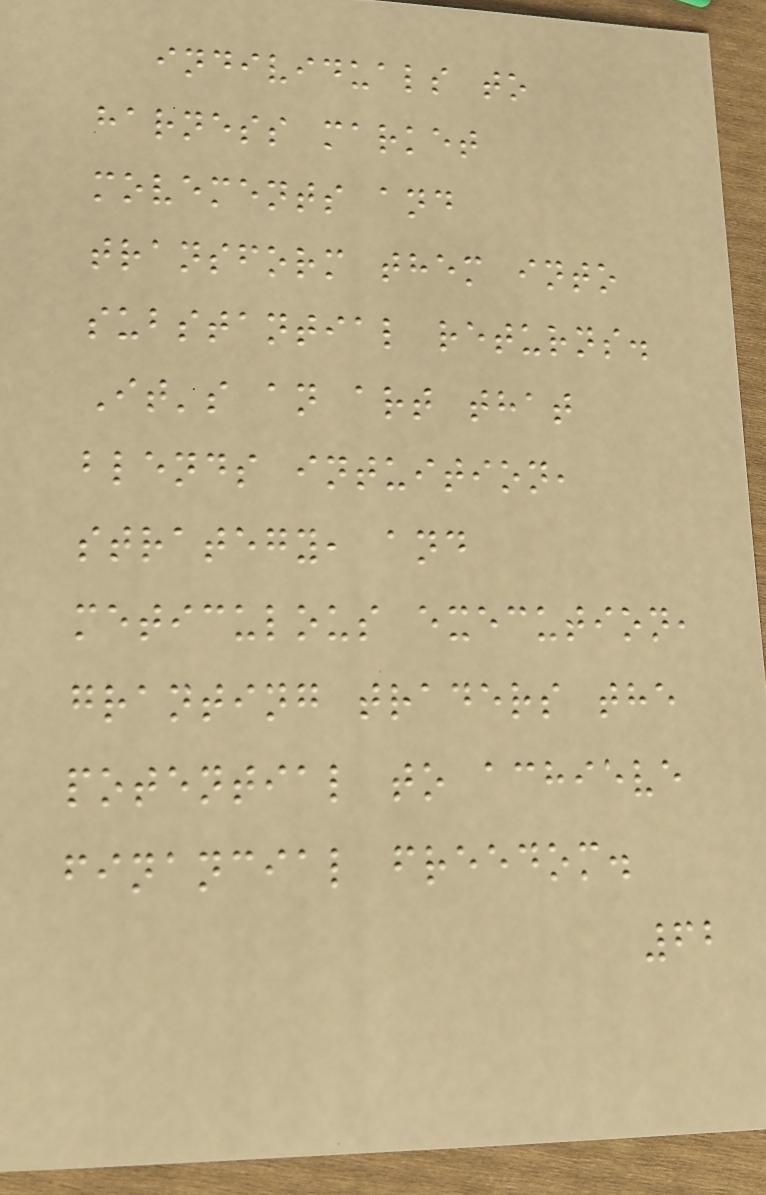individuals to
harness market
movements and
transform them into
substantial returns.
It's an art that
blends intuition,
strategy, and
meticulous execution,
granting traders the
potential to achieve
financial freedom.
62
